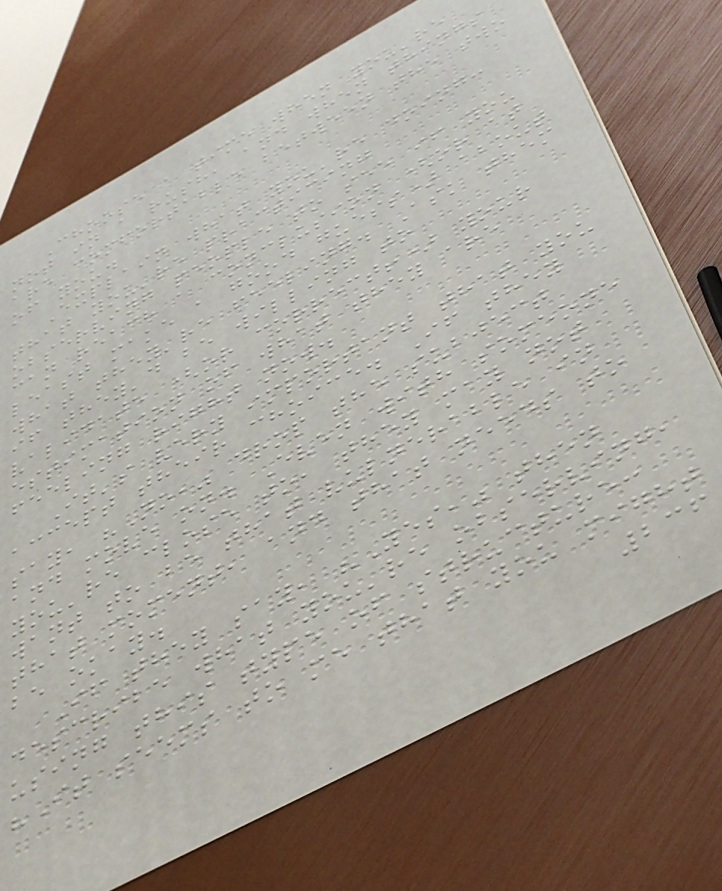Choose a time when you're
not in a rush, and when things
are comfortable between the two
of you.
Explain what you're doing:
that you're practicing
observing people to see if you
can reach a conclusion (or at
least make a good guess) about
what they're feeling. Ask them
if they'd be willing to
validate (or correct!) your
estimation of what they are
feeling right now.
It's very important that you
accept their choice. If they
say, "No," drop the subject
and move on. Even with someone
you're close to, they may not
want to be that vulnerable in
that moment, and that needs to
be okay.
If they say, "Yes," then
describe what you're observing,
using this type of structure:
"It seems to me that you might
236
